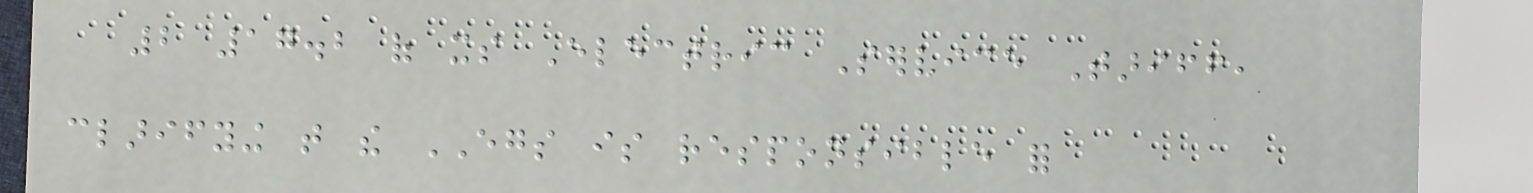2 17.2 of its Electric Service Tariff,
clarifying that the EGS is responsible for
